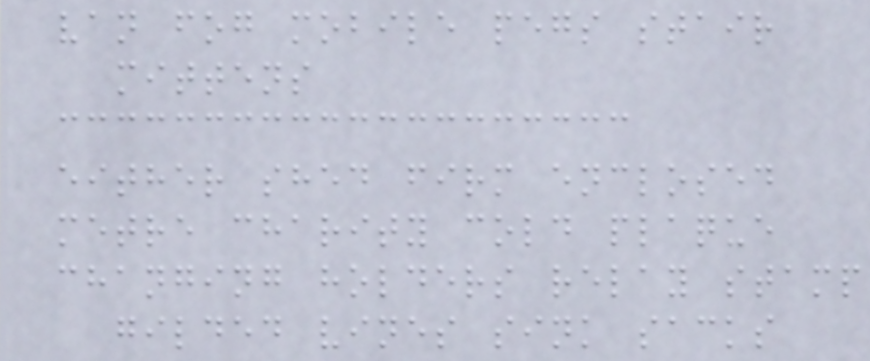van fog mobile pegs stair
mittens
either shed firm enclosed
metre charity cold plaque
changing holders relay stamp
gilded vines sink sacks
